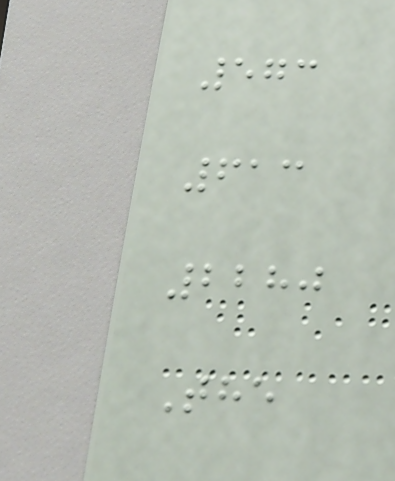573
613
2280
The
